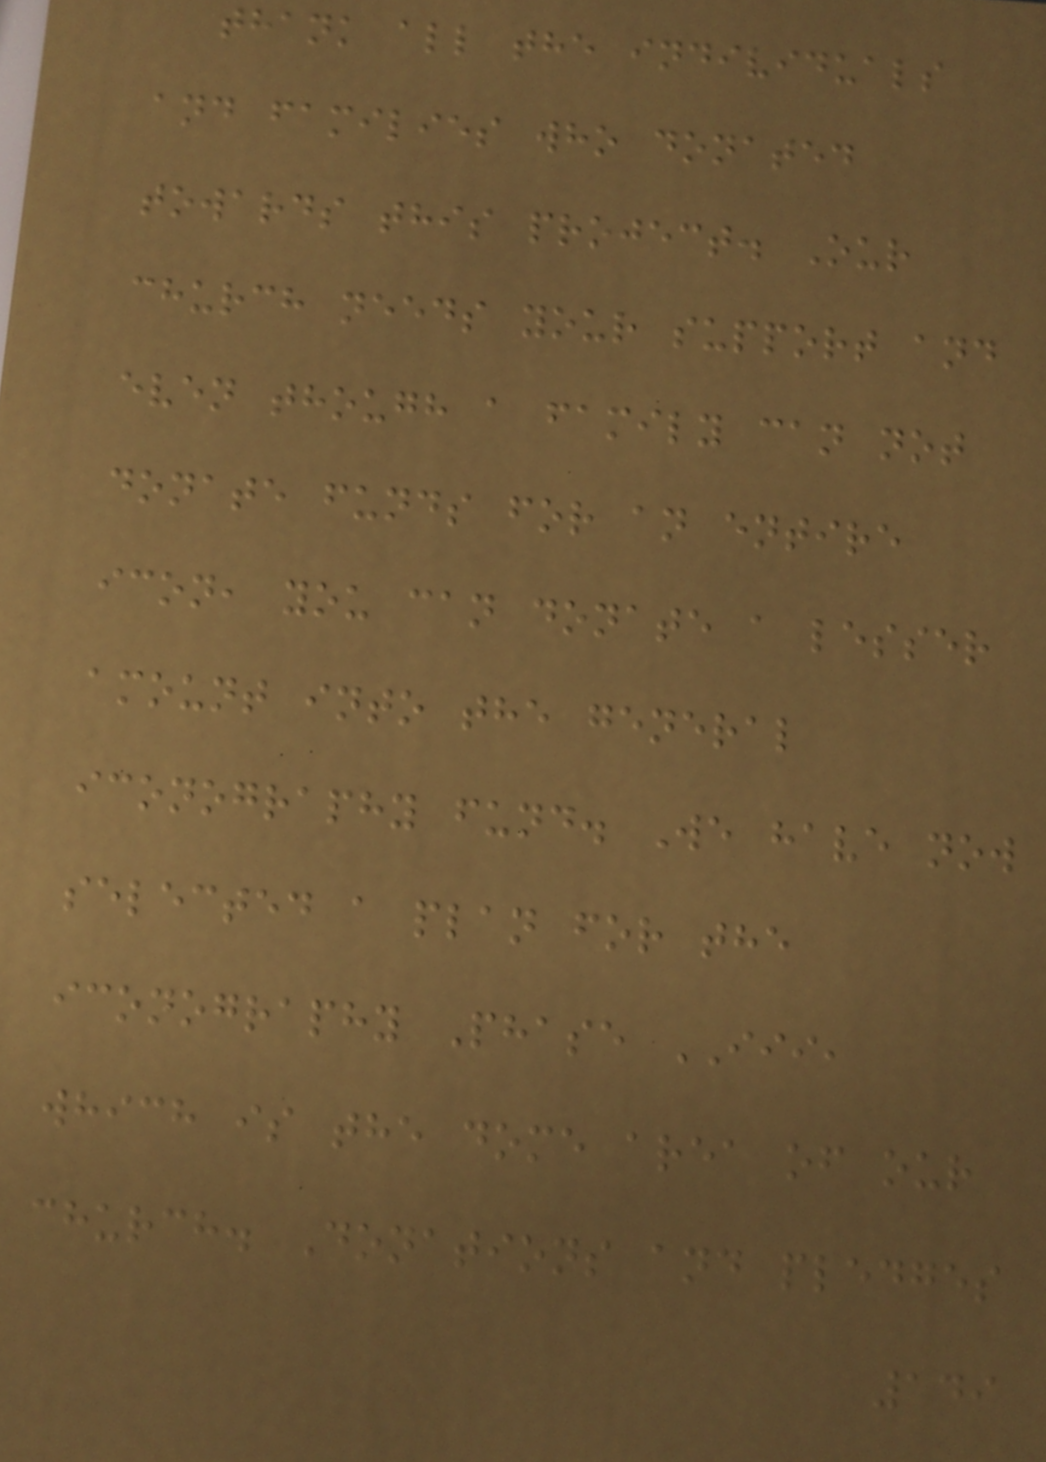thank all the individuals
and families who donated
towards this project. Our
church needs your support and
even though a family can not
donate funds for an entire
icon, you can donate a lesser
amount into the general
iconography fund. We have now
selected a plan for the
iconography Phase III,
which is the dome area of our
church. Donations and pledges
149
